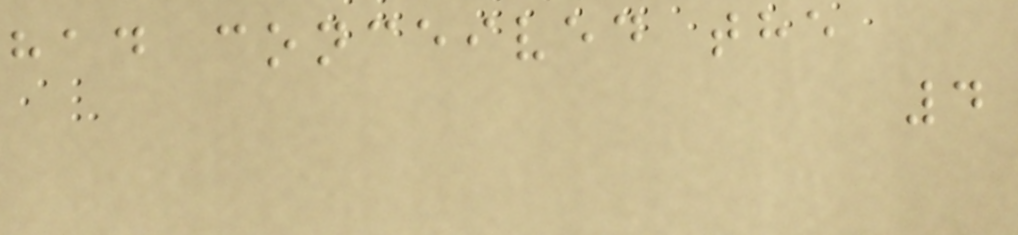had conceived the
4
